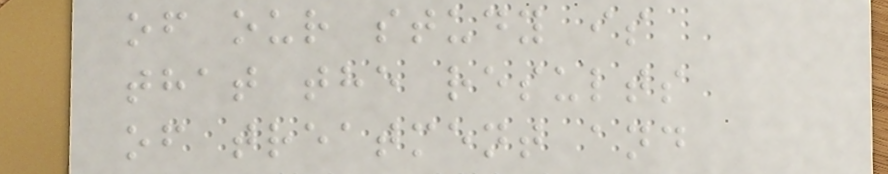of our study is
that the results
of treatment and
